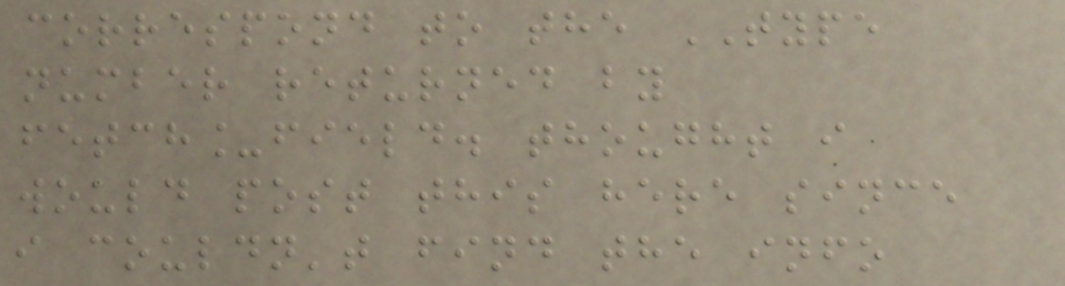correspond to the TYPE
number returned by
fetch_field. thought i
would post this here since
i couldn't find the info
